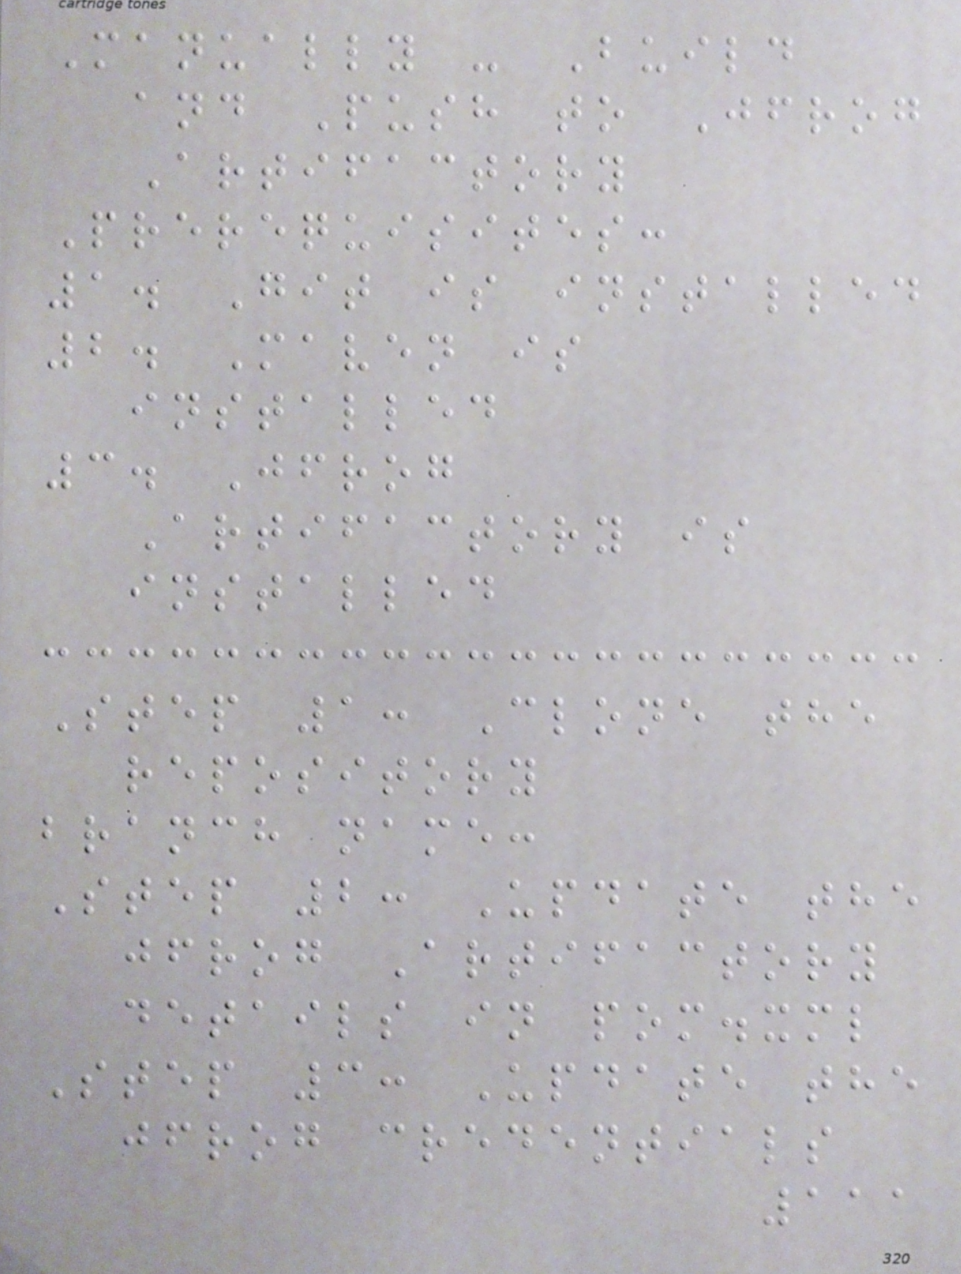Manually - Build
and Push to Jfrog
Artifactory
Prerequisites:
1. Git is installed
2. Maven is
installed
3. Jfrog
Artifactory is
installed
Step 1: Clone the
repository
branch name:
Step 2: Update the
jfrog Artifactory
details in pom.xml
Step 3: Update the
jfrog credentials
111
